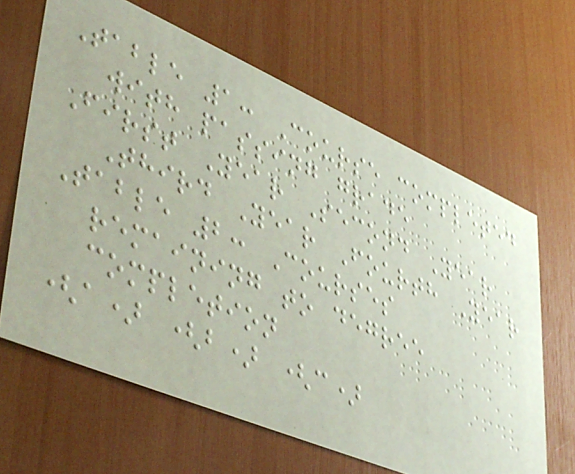Table 1: Course completed
with passing grade
First Year Second Year
Third Year Fourth Year
Table 2: Courses
remaining to degree
completion
(a) (b) (c)
